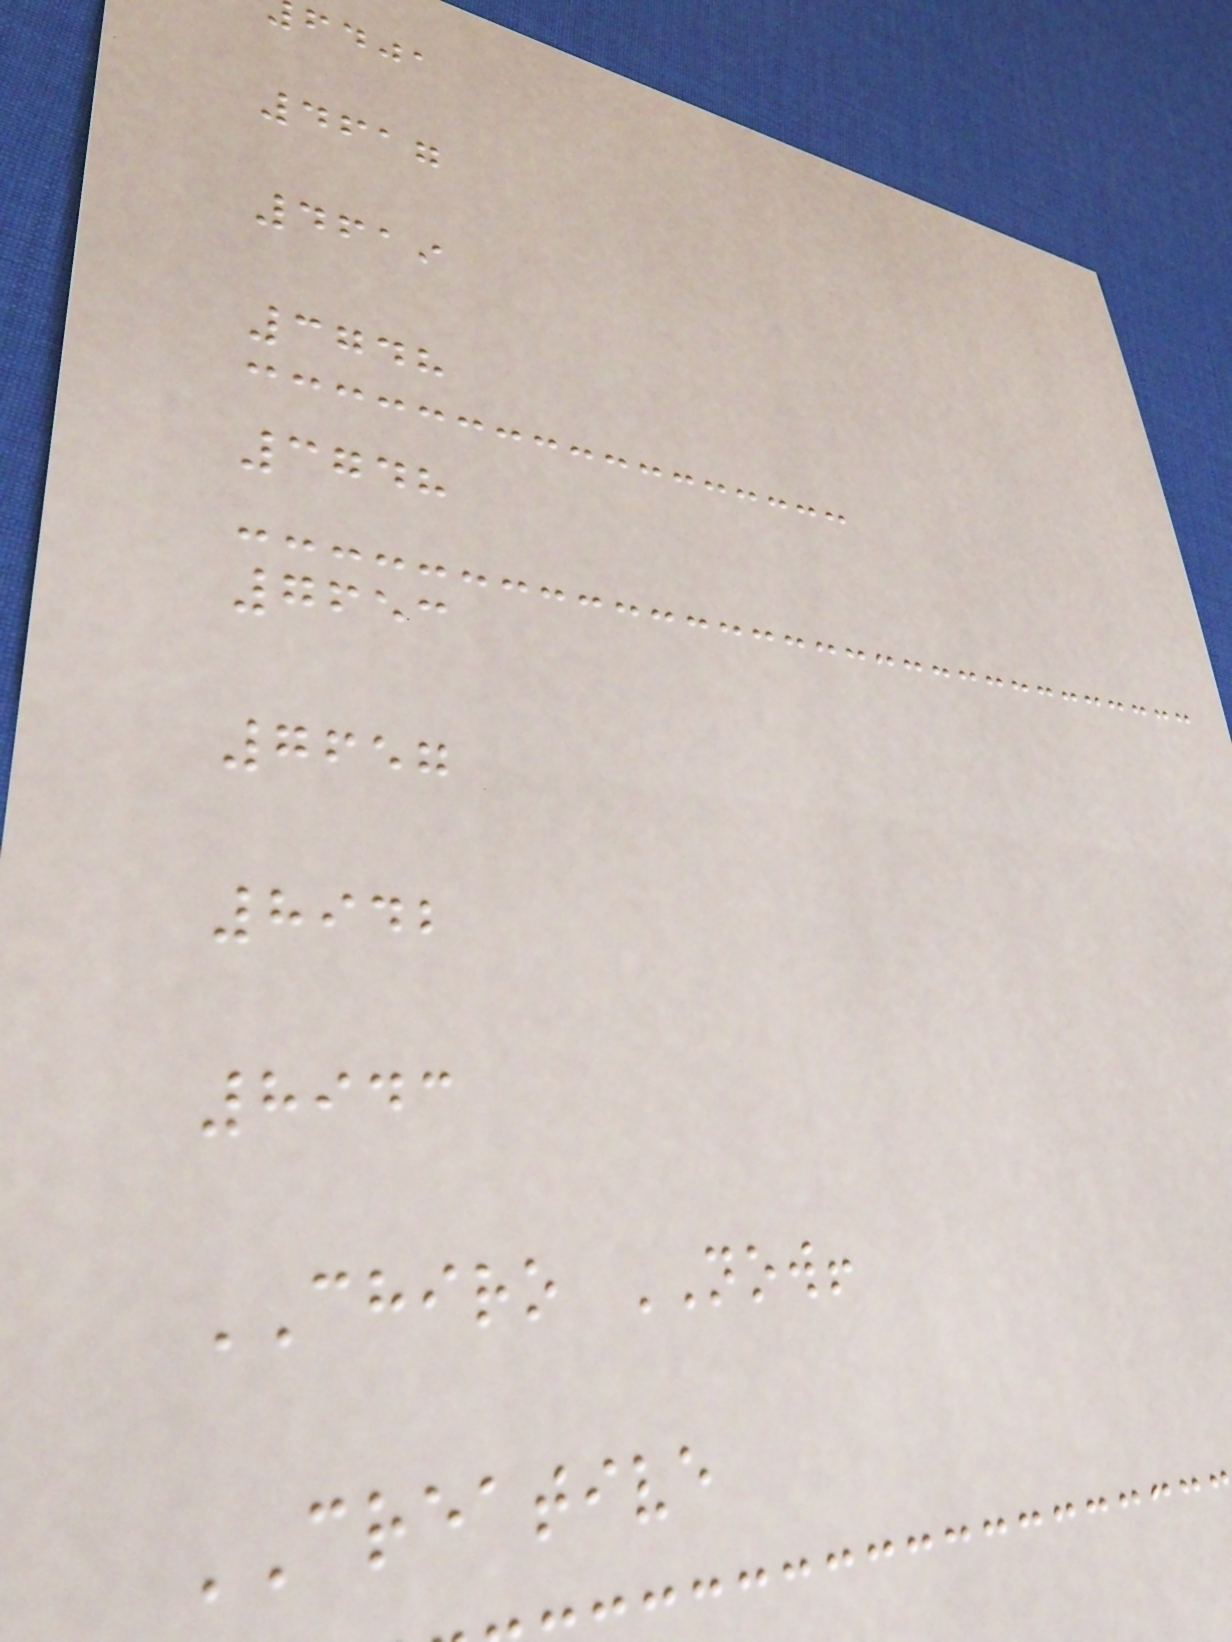fdja
4617
4619
3748
3748
7653
7657
8942
8943
CHIRO NOW!
CREATIVE
